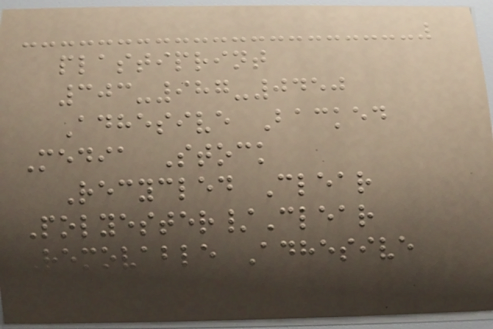plastiprint
303-987-0450
Adhesive Backed
Media Stock
Recycled Clear
Polyester/Clear
Removable Adhesive
